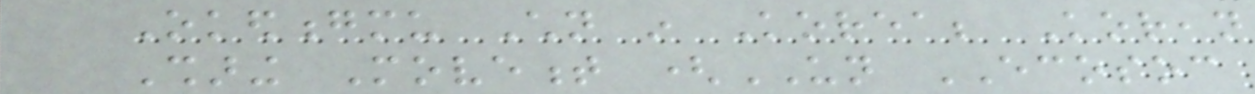Okedongmu Children in Korea; Korean
Sharing Movement (UN ECOSOC
